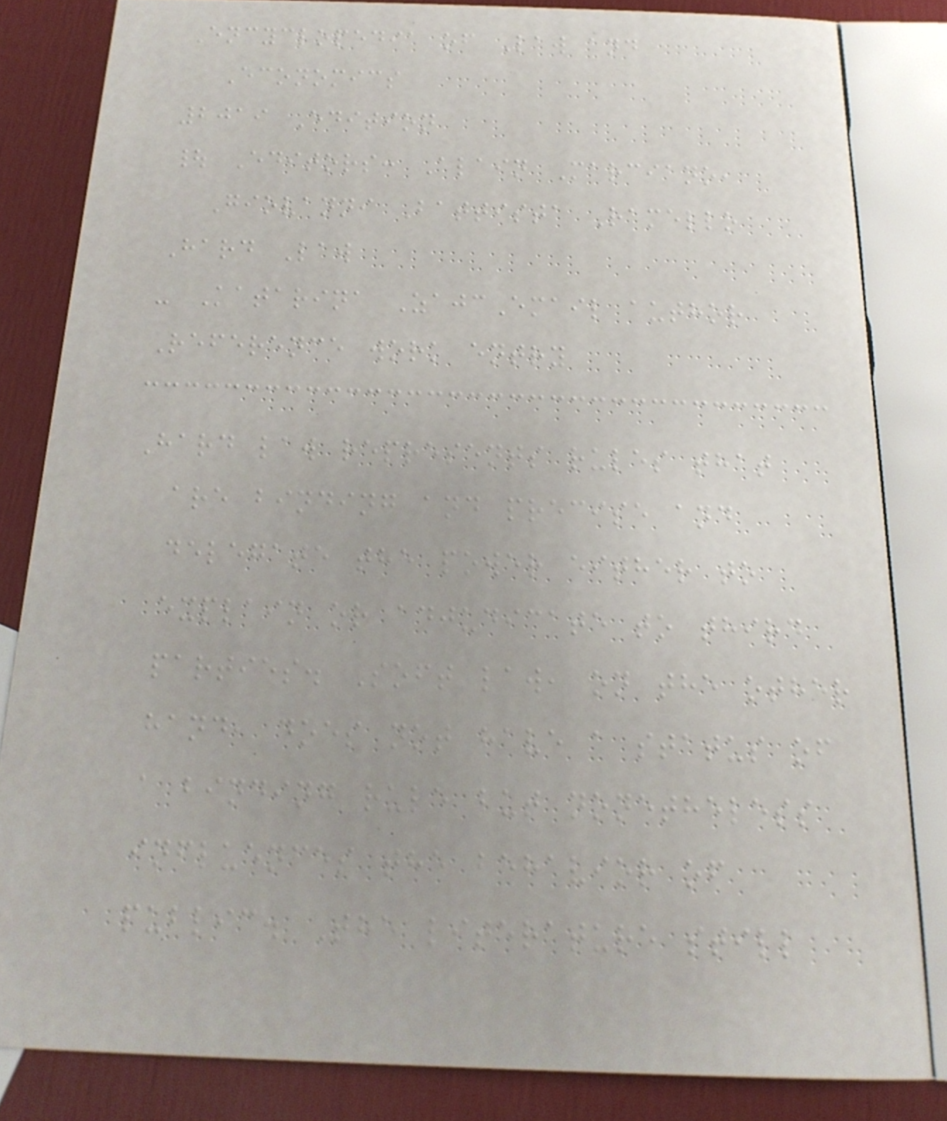Encyclopedia of Law and
Economics
2019 Edition
| Editors: Alain Marciano,
Giovanni Battista Ramello
Hard Law
- Katarina ZajcEmail author
Reference work entry
Hard law represents rules that
are binding and precise and
delegate the power either to
explain or adjudicate to third
parties. Soft law, on the other
hand, does not have a status of
a binding rule but nonetheless
influences the behavior of
public. The literature still
